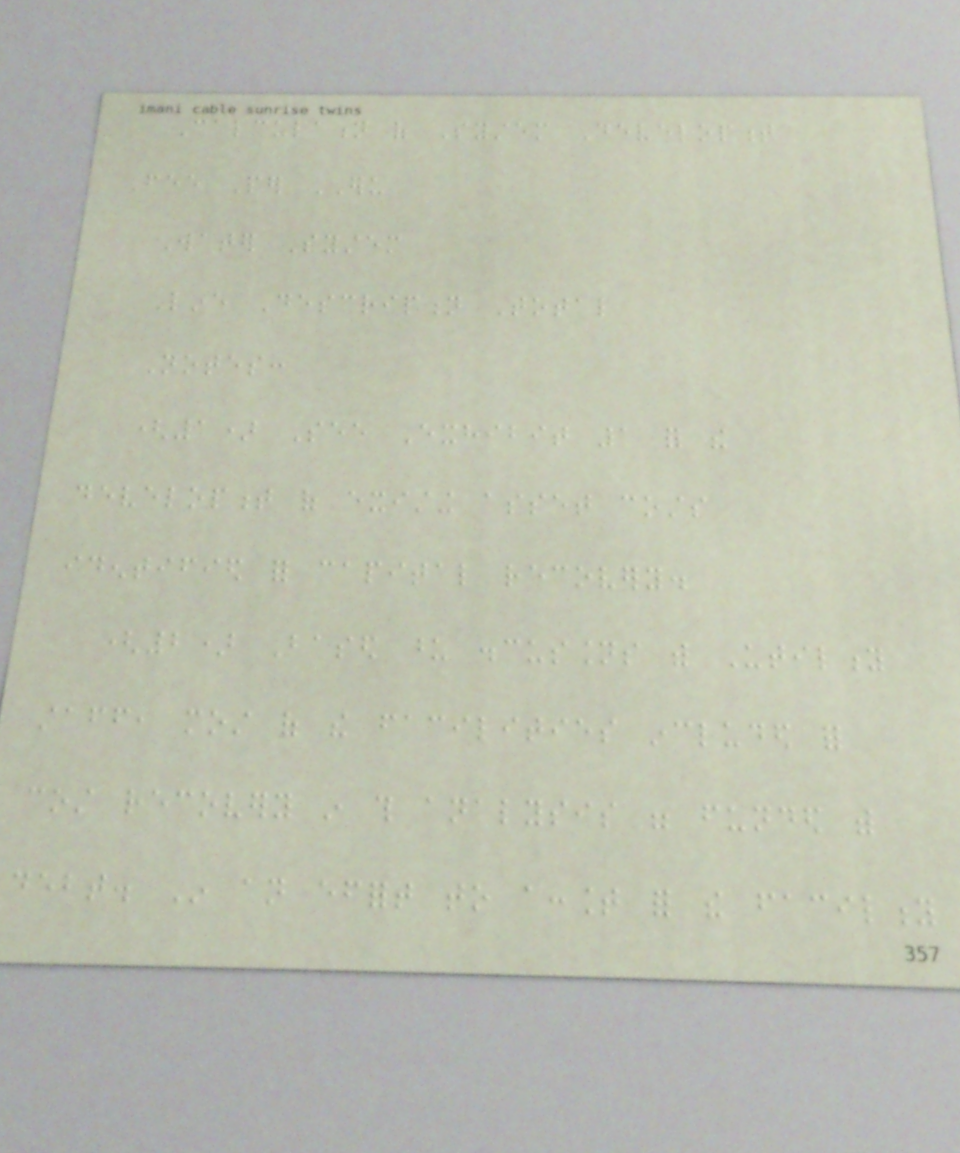Calculation of System Development
Fee Per ERU
Water System
Line Description Total
Notes:
(1) See Exhibit 1 for the
development of existing asset costs
identified for capital recovery.
(2) Based upon discussions with Utility
staff, most of the facilities included for
cost recovery in this analysis were funded with
debt. In an effort to account for the facility
